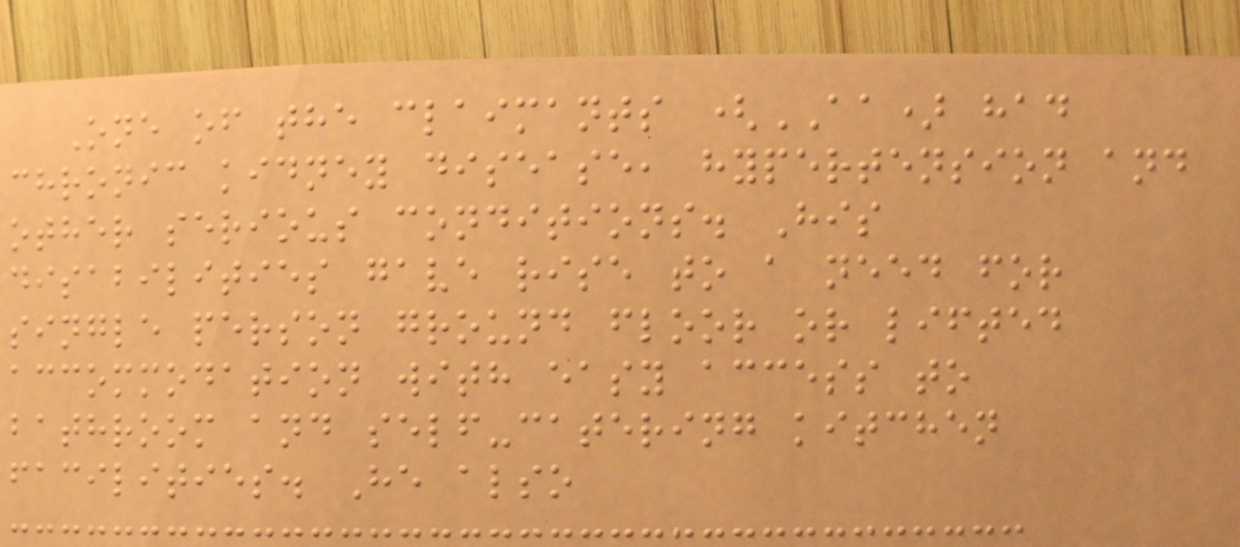One of the claimants (AA) had
chronic kidney disease, hypertension and
other serious conditions. His
disabilities gave rise to a need for
single person ground floor or lifted
accommodation with easy access to
bathroom and self-catering kitchen
facilities. He also
